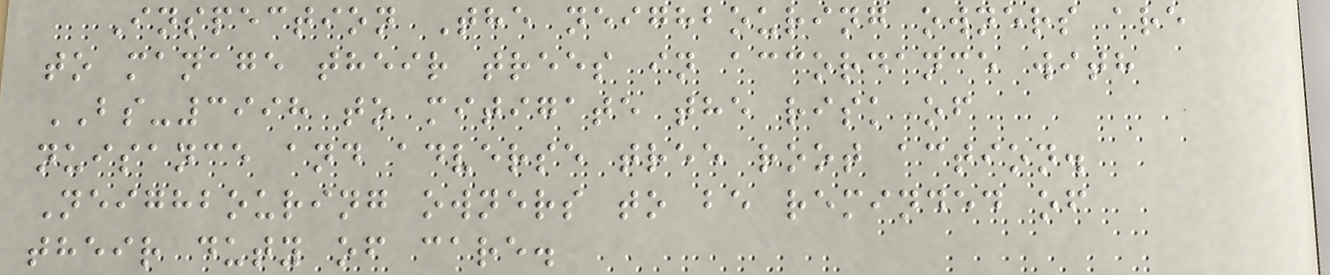Inspection The neighbouring owners are
to manage their trees in accordance with
BS-3998 to mitigate the risk of
nuisance and adverse tree root action.
Neighbouring owners to be reminded of
their duty of care.
